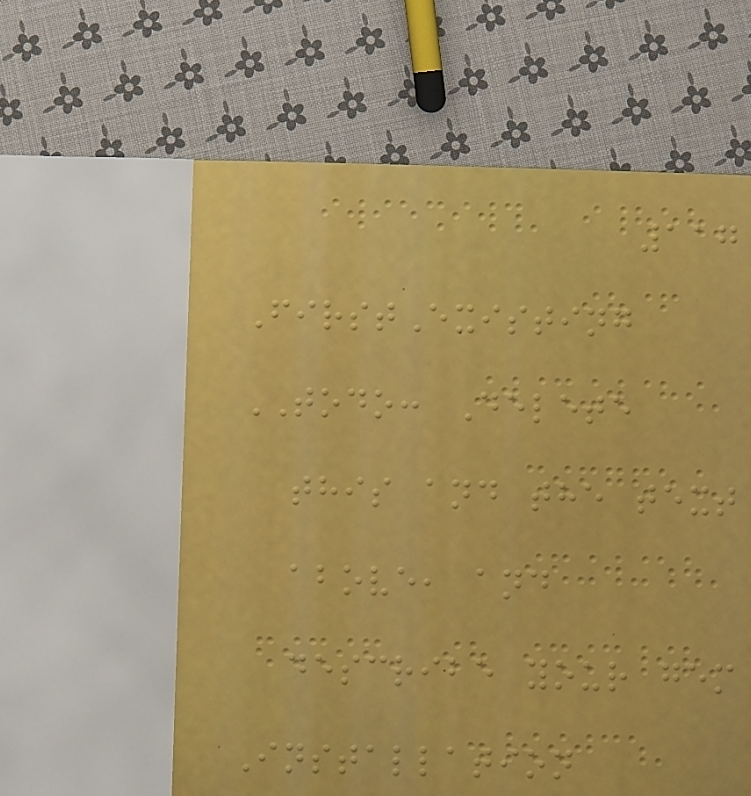117
FirstExisting
TODO: Delete
this and the text
above, and
describe your gem
Installation
